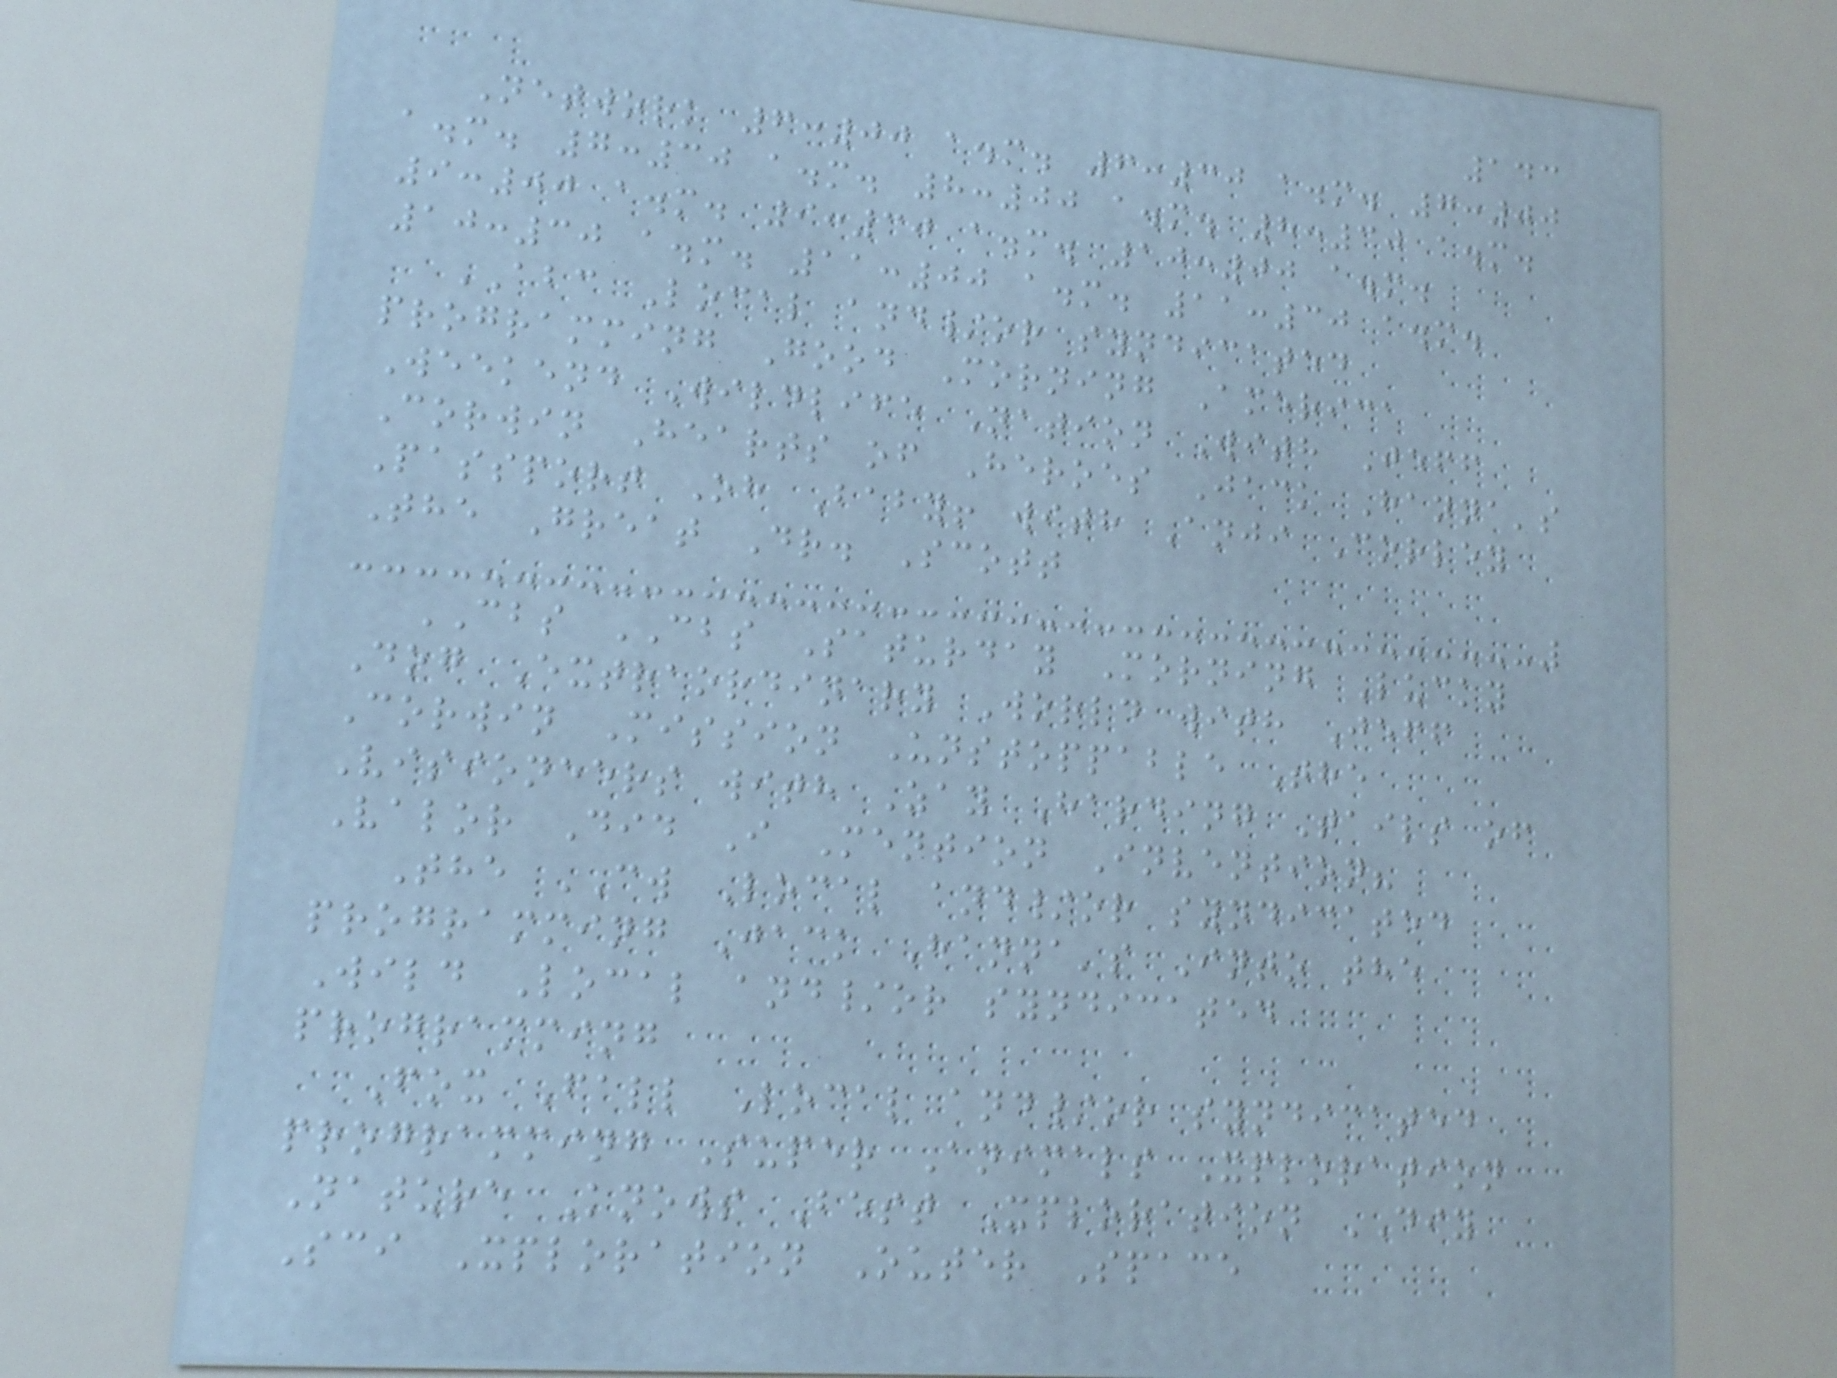143
Network 6:00 a.m. 6:30 a.m. 7:00
a.m. 7:30 a.m. 8:00 a.m. 8:30 a.m.
9:00 a.m. 9:30 a.m. 10:00 a.m.
10:30 a.m. 11:00 a.m. 11:30 a.m.
ABC Local and/or syndicated
programming Good Morning America
Weekend Wildlife Nation With Jeff
Corwin Hearts of Heroes Jack Hanna's
Passport Oh Baby! with Anji Corley
The Great Dr. Scott
CBS CBS Saturday Morning Lucky
Dog Extraordinary World with Jeff
Corwin Mission Unstoppable The
Visioneers with Zay Harding Tails of
Valor Did I Mention Invention?
The CW Local and/or syndicated
programming Jack Hanna's Into the
Wild Local and/or syndicated
programming
Fox Fall Local and/or syndicated
programming Super Animals Xploration
Nature Knows Best Xploration DIY
Sci Xploration Outer Space
